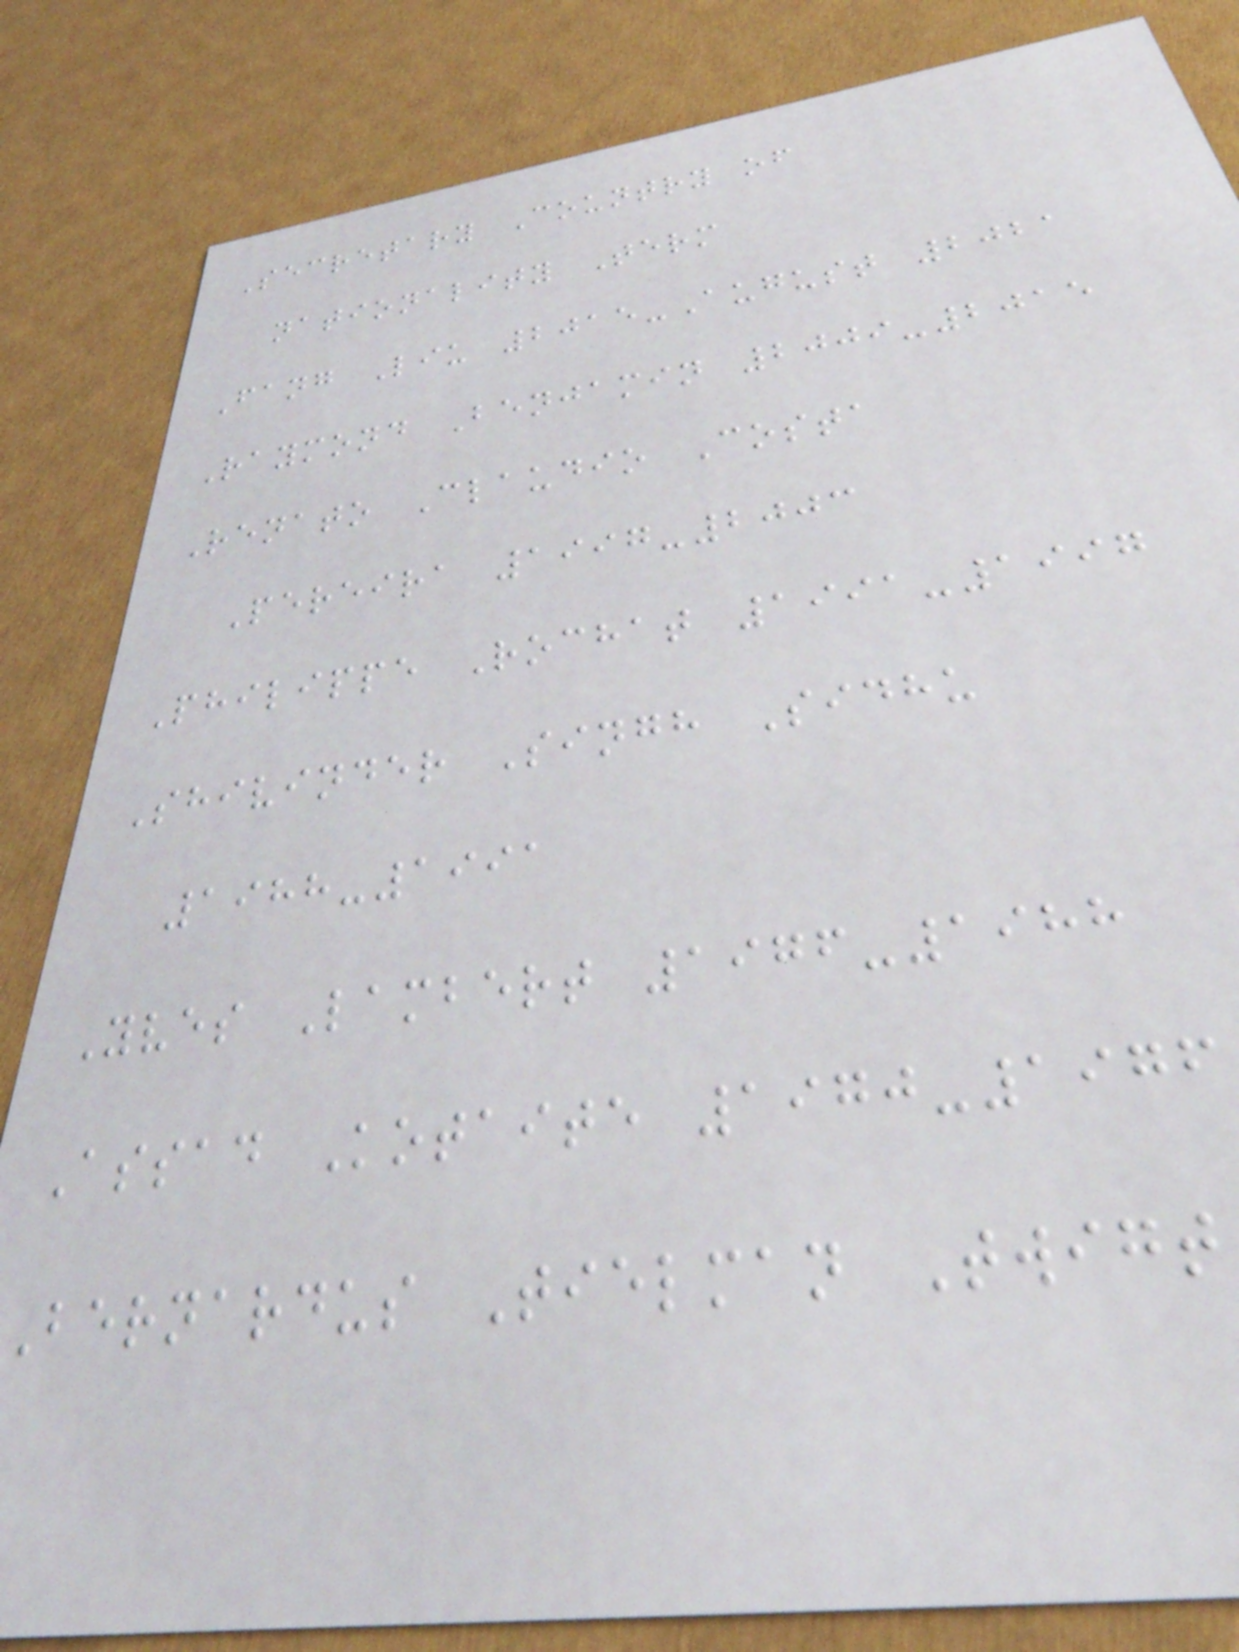Secretary Country of
nationality Term
Fang Liu 2015-August 2021
Raymond Benjamin 2009-2015
Renato Claudio Costa
Pereira 1997-2003
Philippe Rochat 1991-1997
Shivinder Singh Sidhu
1988-1991
Yves Lambert 1976-1988
Assad Kotaite 1970-1976
Bernardus Tielman Twigt
